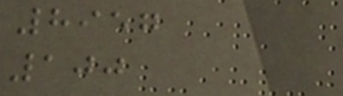8957
100
